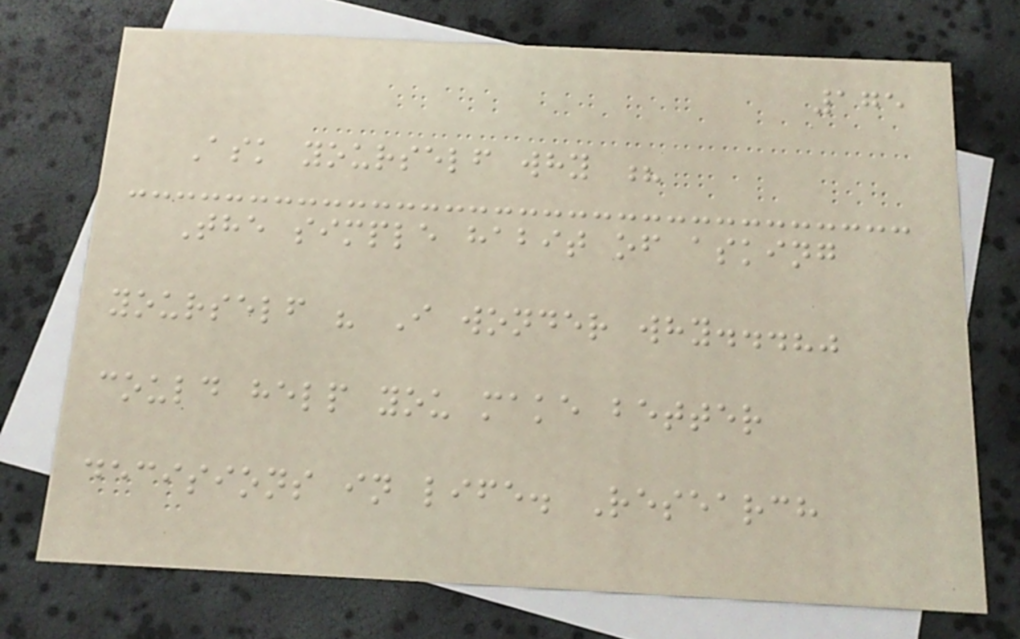175
Ask yourself why ?
The simple habit of asking
yourself " I wonder why...?"
could help you make better
decisions in life. Research
